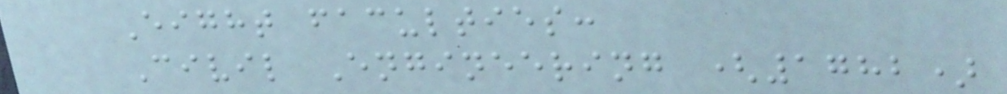Eight faculties:
Civil Engineering (1782)
